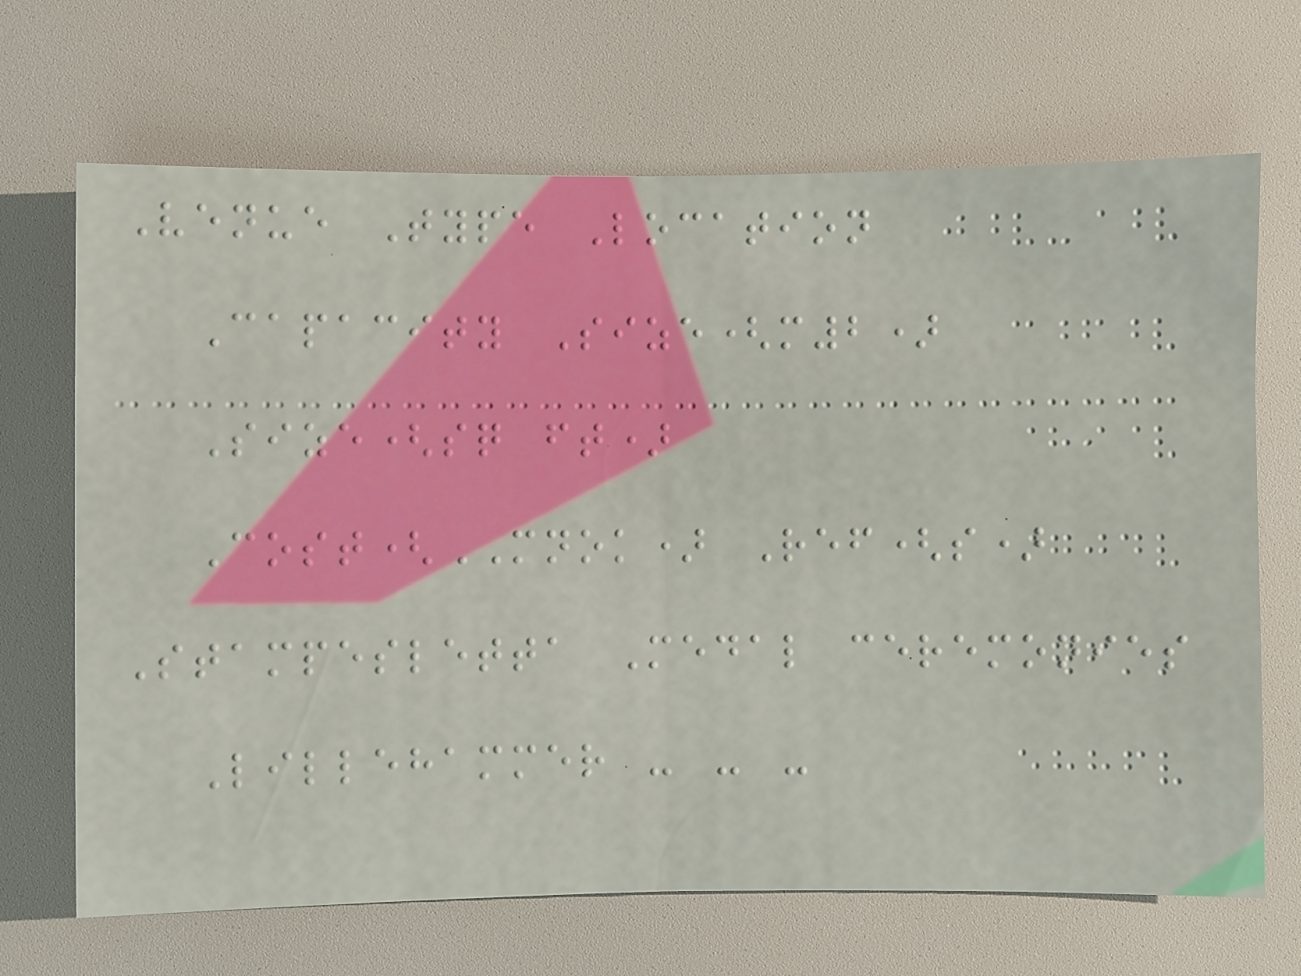Venue Type Location
Capacity Size(m2)
Size(sq ft)
Cost(MNOK) Ref(s)
Stampesletta Medal ceremonies
Lillehammer - - -
